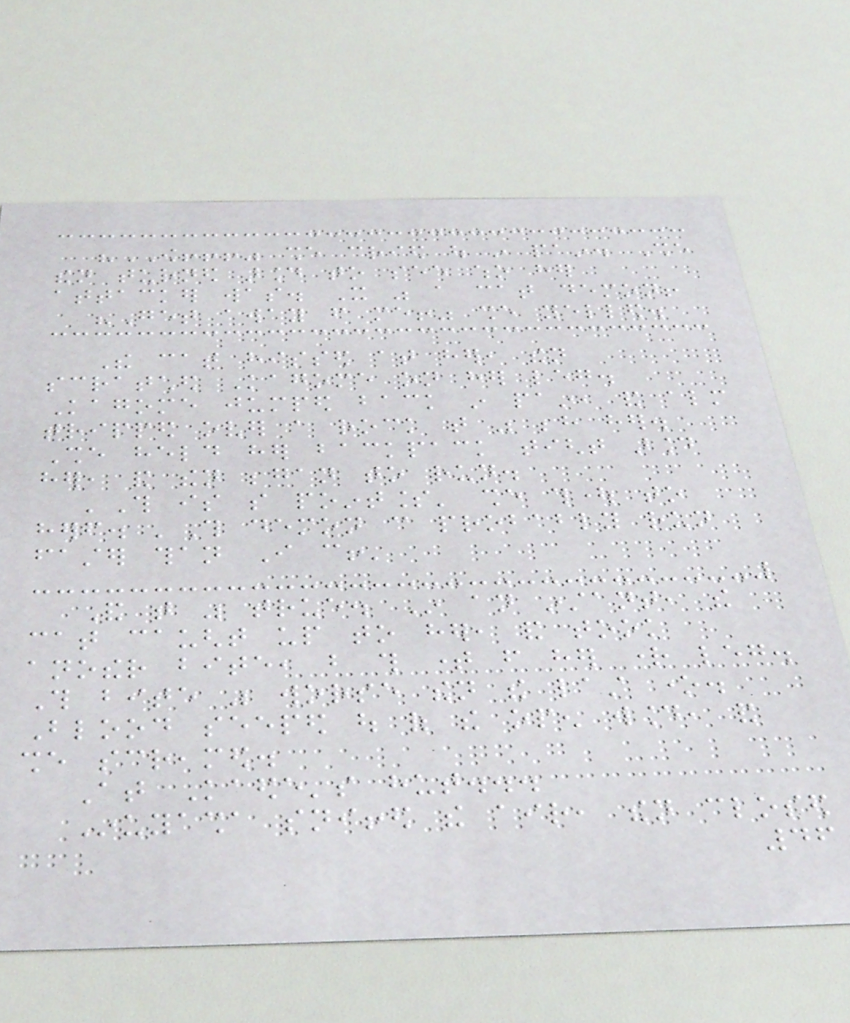"OW!!!" she cried out in pain. She
then turned around to see who her
attacker was. It was a cat demon!
"Get away from me!" she yelled.
The cat hissed at her, then
scratched Kagome on her leg.
Kagome jumped back in pain, and almost
tripped over a rock that was behind her.
She held her backpack tight around
her, and then began to run.
'This is so pointless' she thought to
herself. 'This demon can probably run
faster than I can!'
And that was true. In an instant, the
cat caught up to her, and took
another bite, but this time from her right leg.
This bite was worse then the last one.
Blood seeped out of the open wound, and
she screamed.
At Kaede's hut...
Inuyasha sniffed the air, then closed
46
